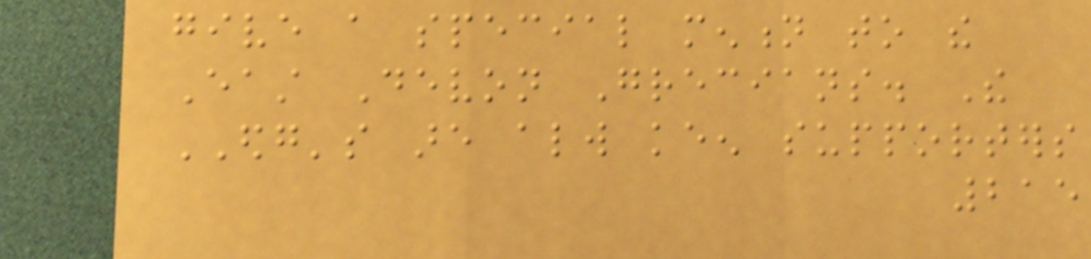give a special mention to the
East Devon Grecians. The
EDG's are always keen supporters
215
